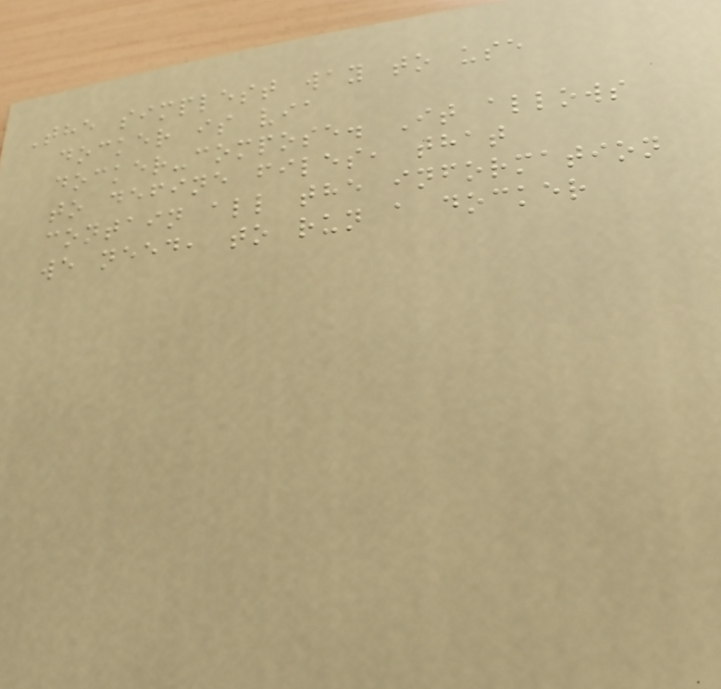The simplest way to use
docker is via
docker-compose. It allows
to define files, that
contain all the information
we need, to run a docker
